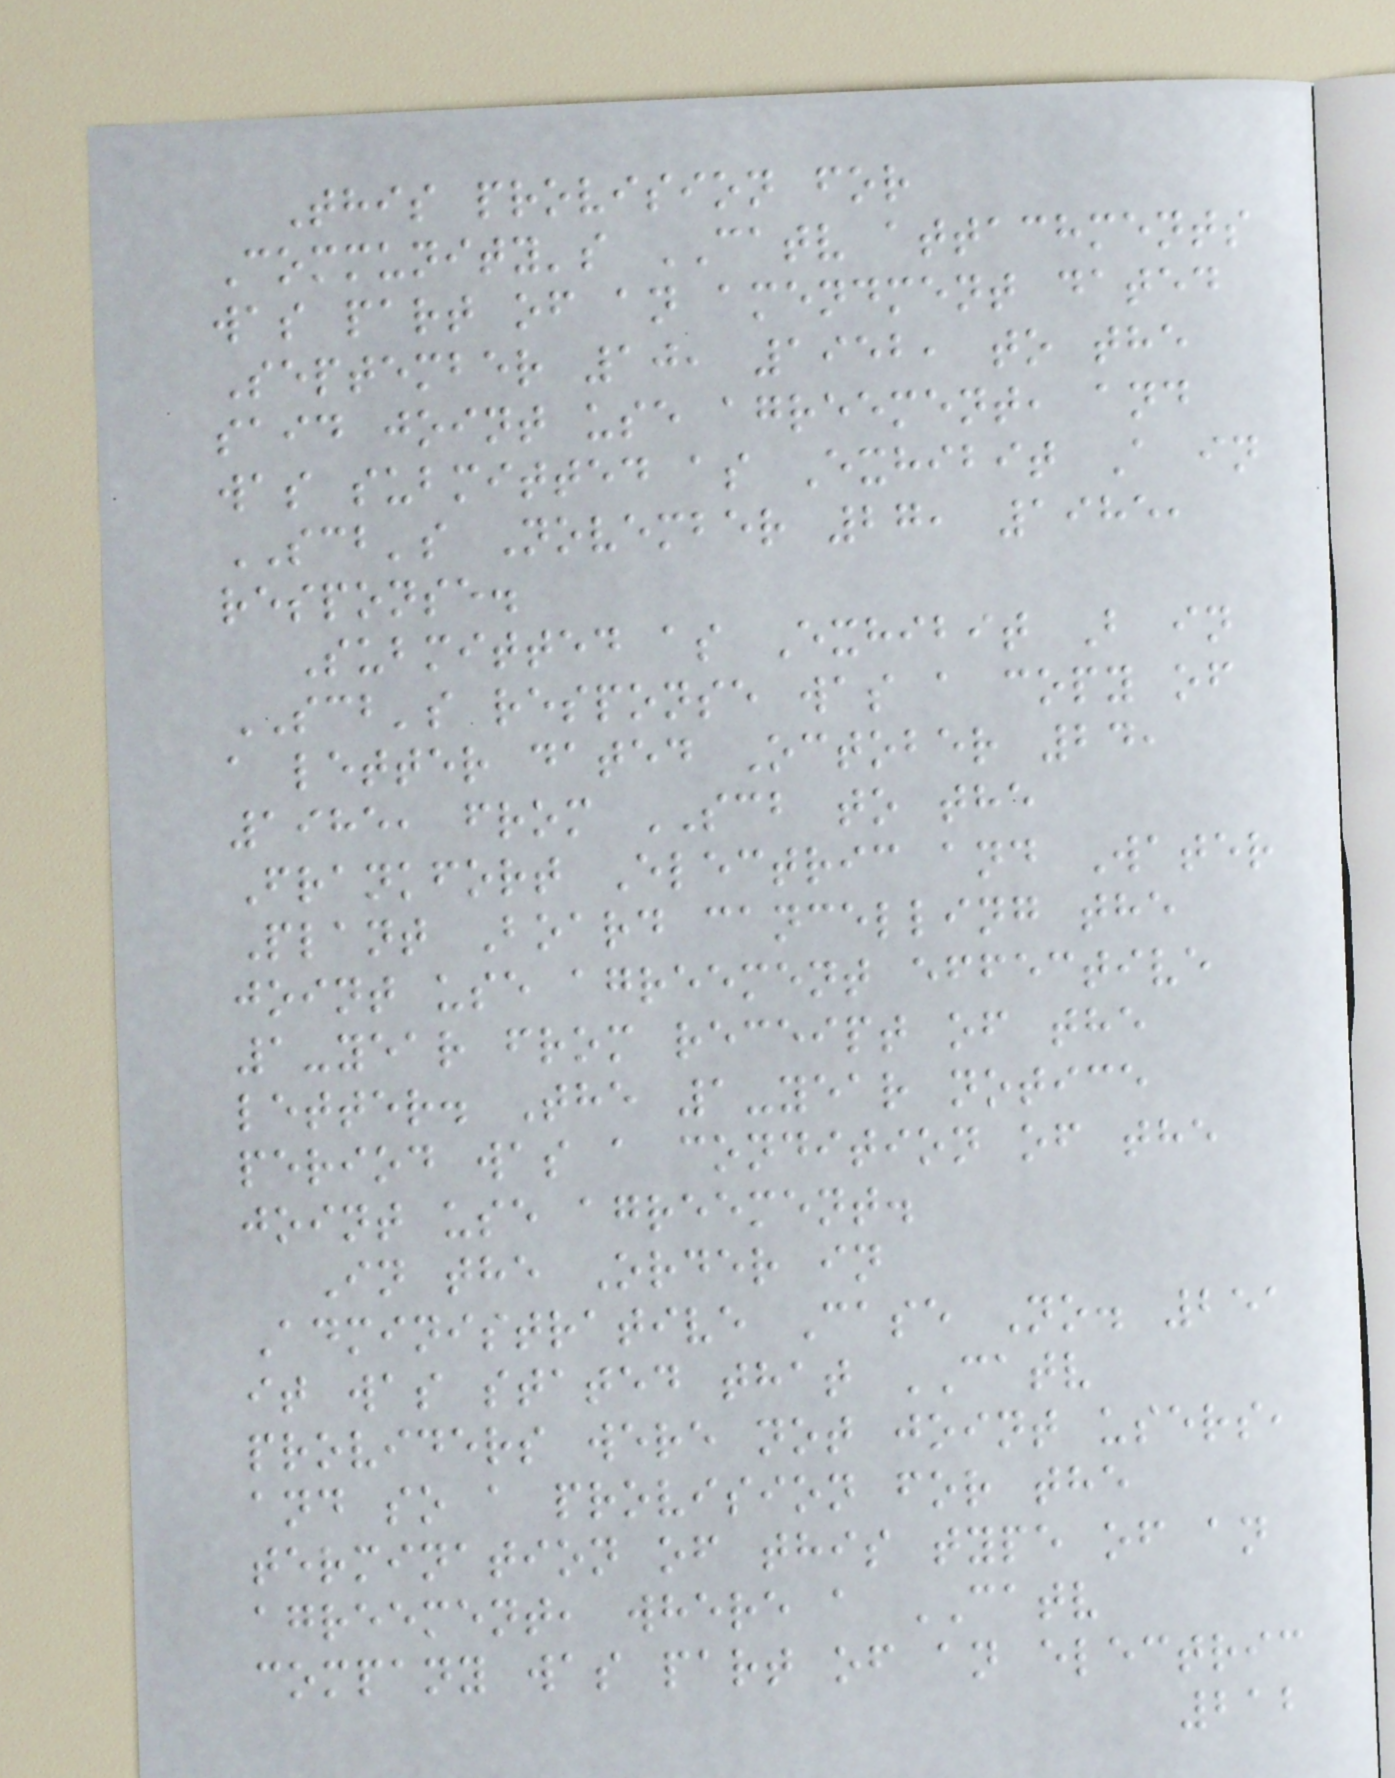This provision for
Community's CATV attachments
was part of an amendment dated
September 10, 1952, to the
said joint use agreement, and
was submitted as Exhibit A in
SCB's November 27, 1985,
response.
Submitted as Exhibit B in
SCB's response was a copy of
a letter dated October 24,
1985, from SCB to the
Frankfort Electric and Water
Plant Board cancelling the
joint use agreement effective
1-year from receipt of the
letter. The 1-year notice
period was a condition of the
joint use agreement.
In the Order in
Administrative Case No. 251
it was stated that CATV
providers were not joint users,
and so a provision for the
termination of this type of an
agreement, where a CATV
company was part of an electric
212
